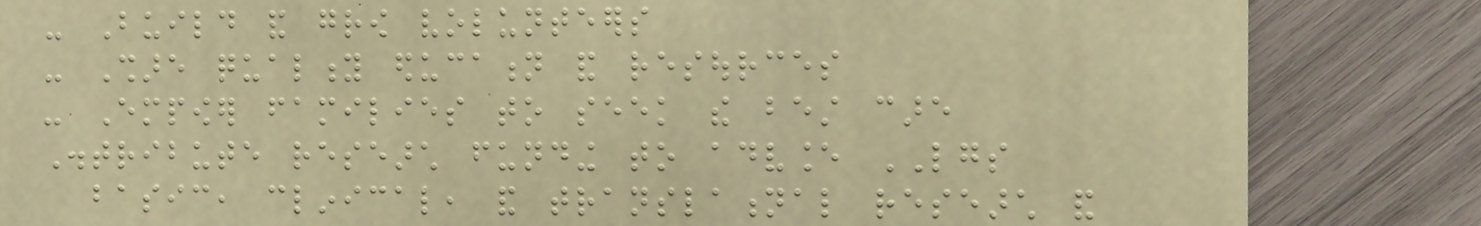- Build and grow volunteers
- Share quality education and resources
- Empower families to seek the best care
Distribute research funding to advance LGS
basic, clinical, and translational research and
